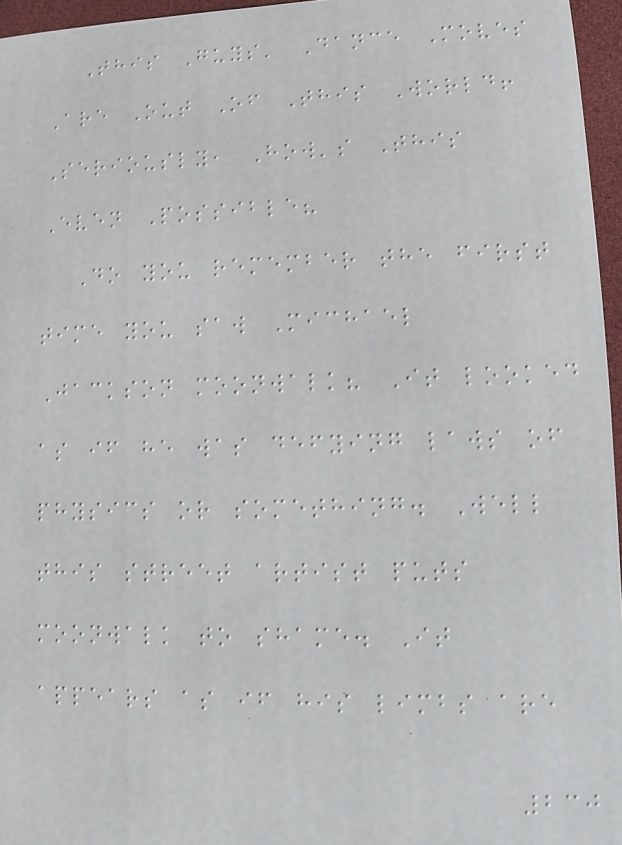This Guys' Dance Moves
Are Out Of This World!
Seriously, How's This
Even Possible?
Do you remember the first
time you saw Michael
Jackson moonwalk? It looked
as if he was defying laws of
physics or something. Well
this street artist puts
moonwalk to shame. It
appears as if his limbs are
230
